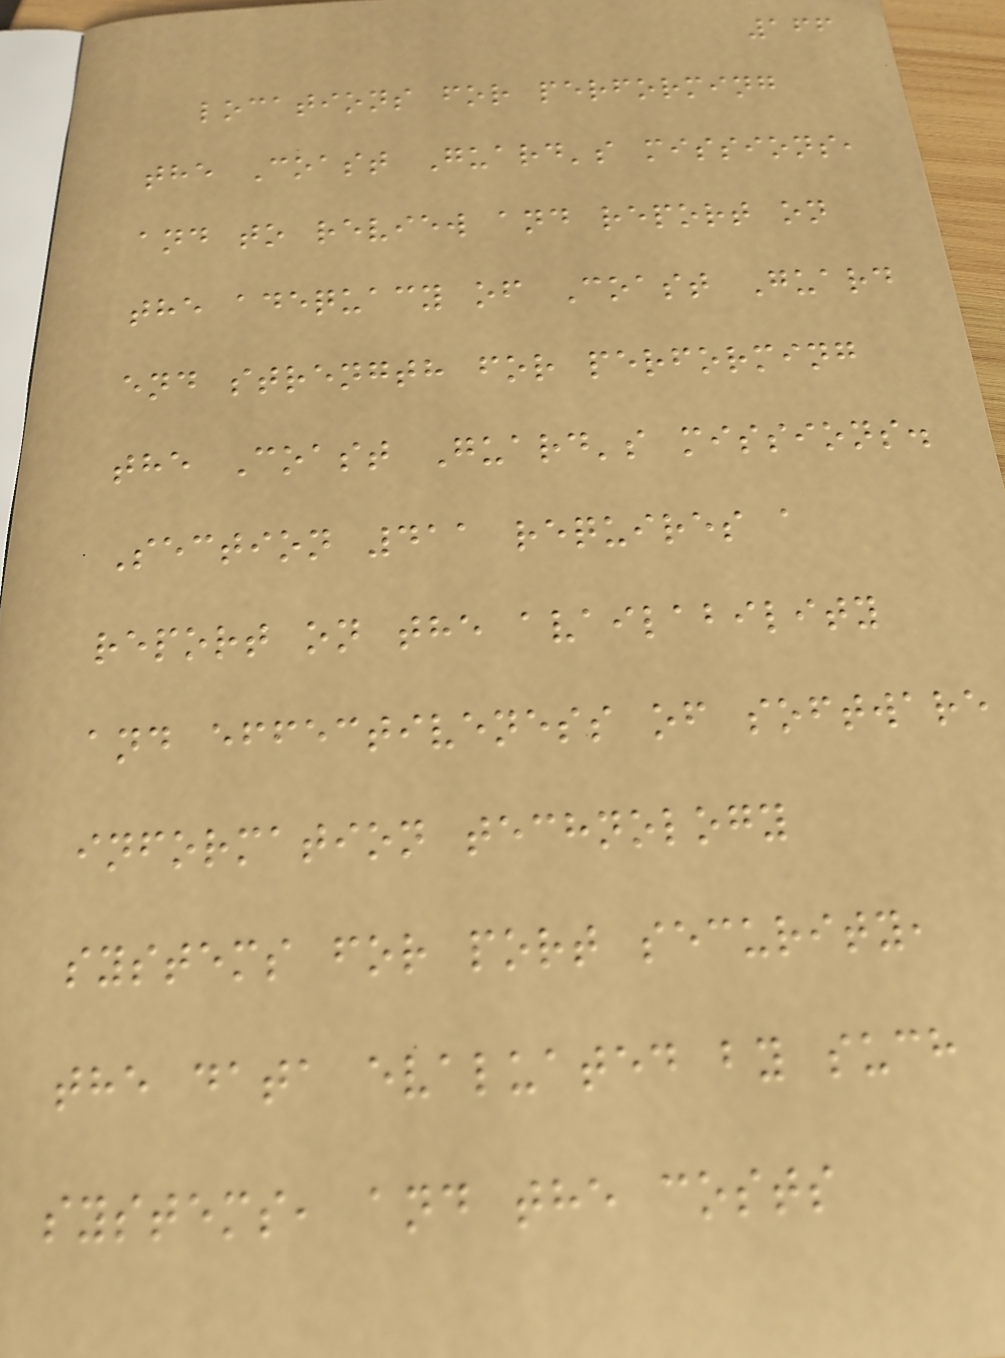166
locations for performing
the Coast Guard's missions,
and to review and report on
the adequacy of Coast Guard
end strength for performing
the Coast Guard's missions.
Section 411 requires a
report on the availability
and effectiveness of software
information technology
systems for port security,
the data evaluated by such
systems, and the costs
